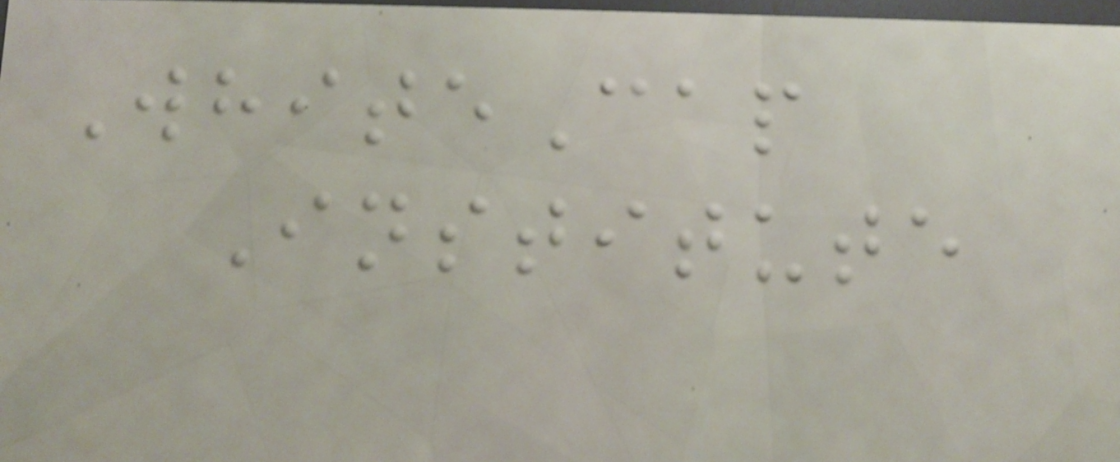WhiteCap
Institute
